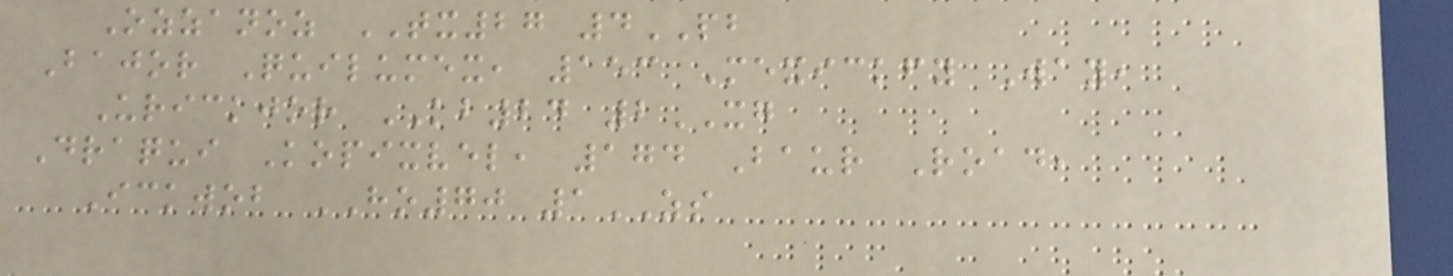Ozzanoz TX27 4PB
Bajor Quilumex, 153 Mexickfy Way,
Urickjor KB24 2XG
Draqui Kopixvel, 174 Baur Road,
Ickwob HO70 1ZS
